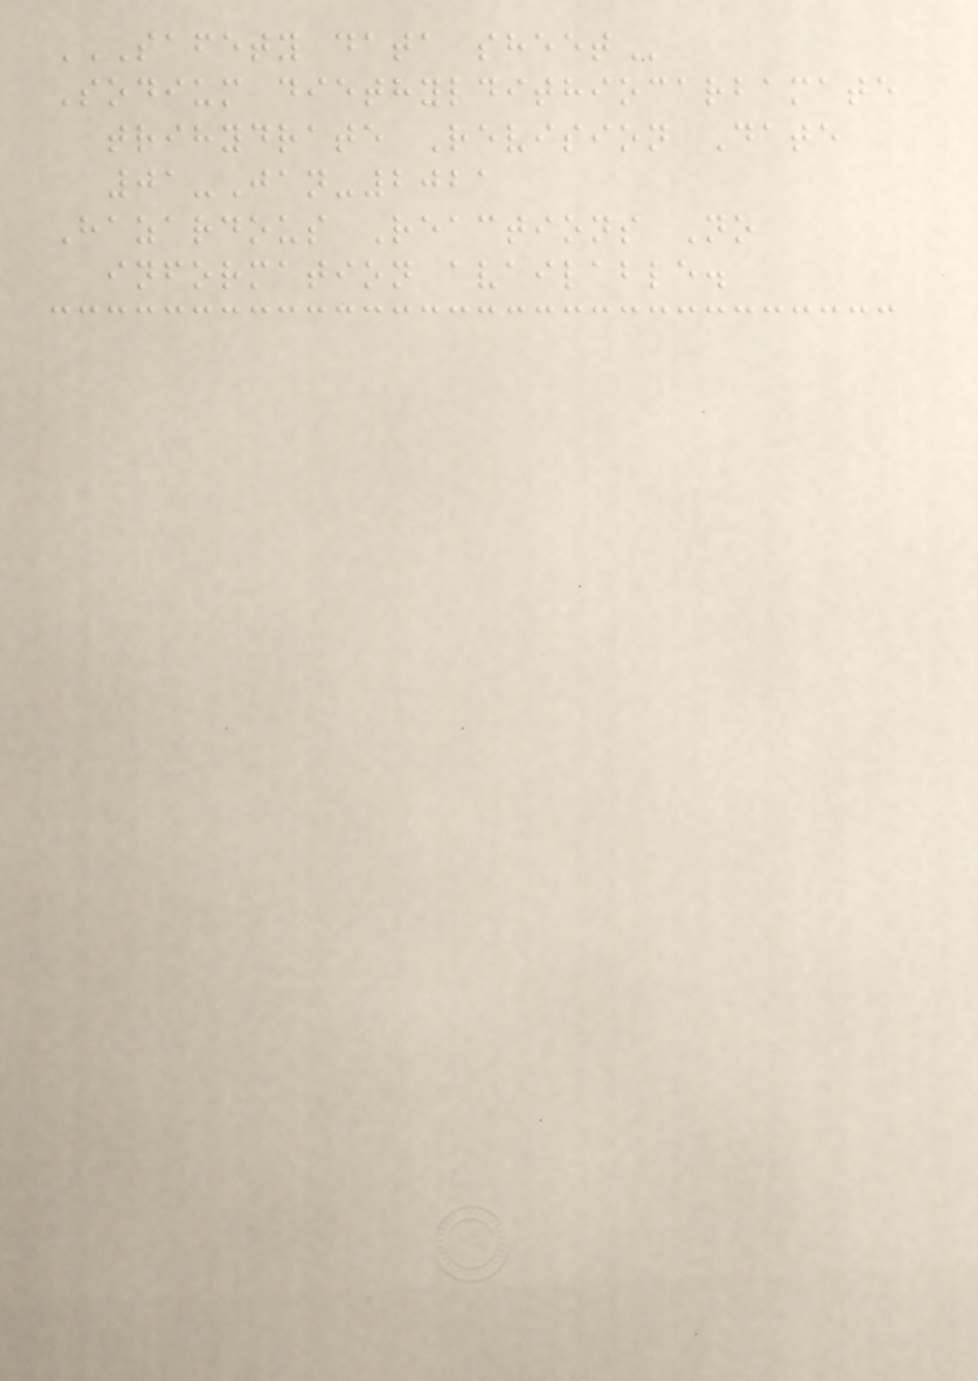SAFETY DATA SHEET
Sodium diethyldithiocarbamate
trihydrate Revision Date
01-Jan-2021
Hazardous Reactions No
information available.
